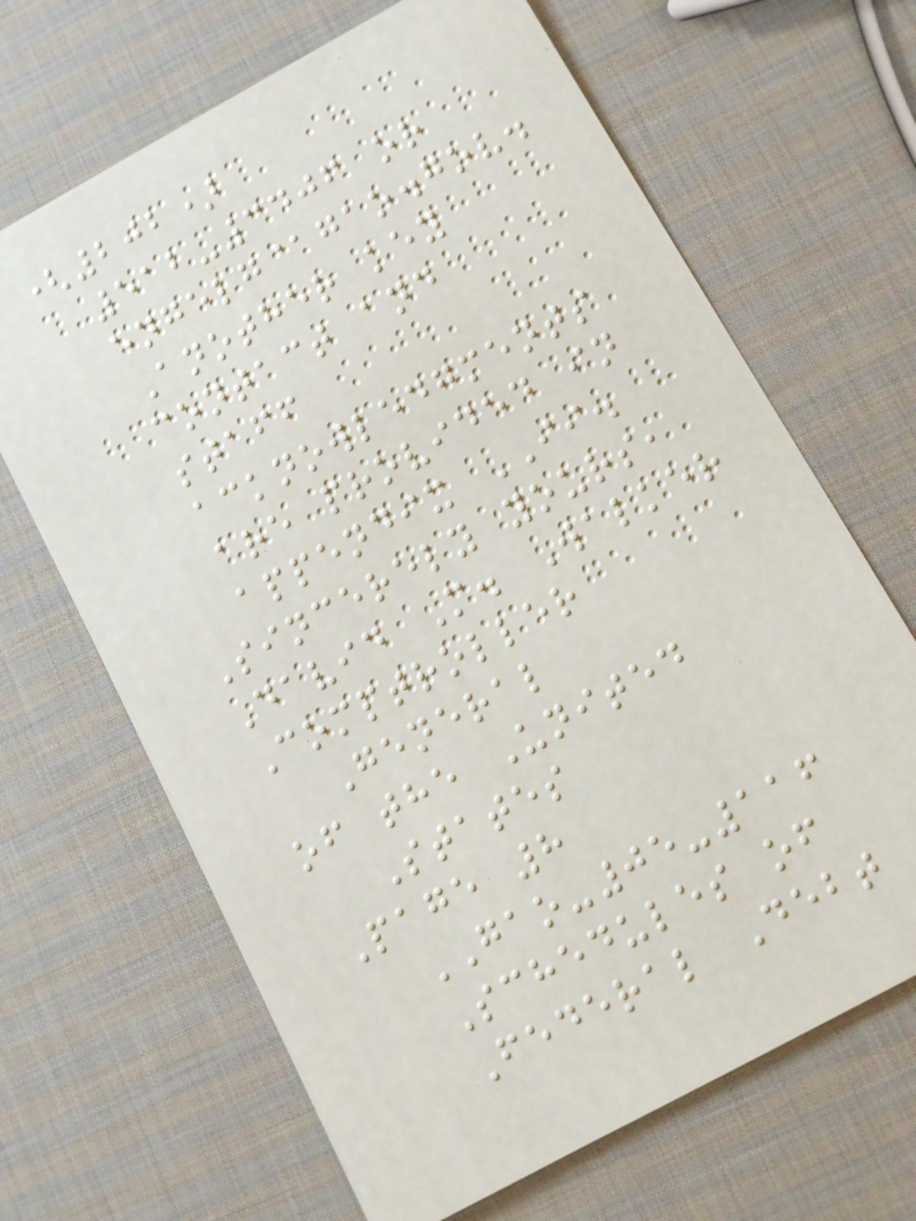(202)
512-3406 or
engelg@gao.gov.
Another key
contact and
staff
acknowledgments
are provided in
appendix II.
Sincerely yours,
David M. Walker
Comptroller
General
of the United
States
Page 8
GAO-05-116
Schedules of
Federal Debt
